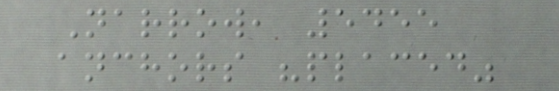Narrow, 5455
anchors "placed"
